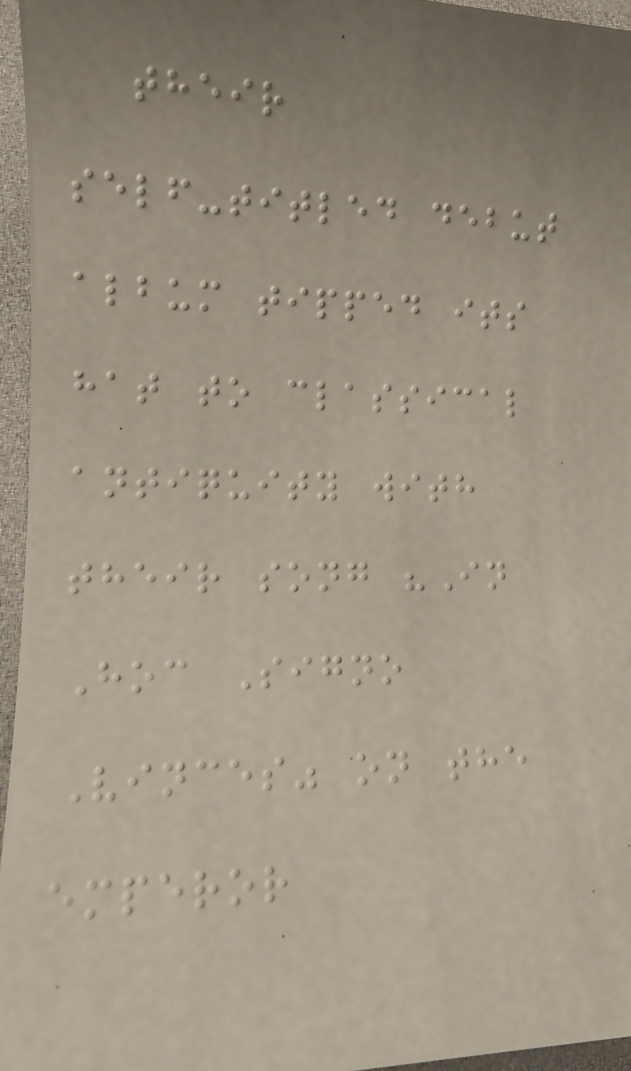their
self-titled debut
album tipped its
hat to classical
antiquity with
their song "In
Hoc Signo
Vinces" on the
emperor
